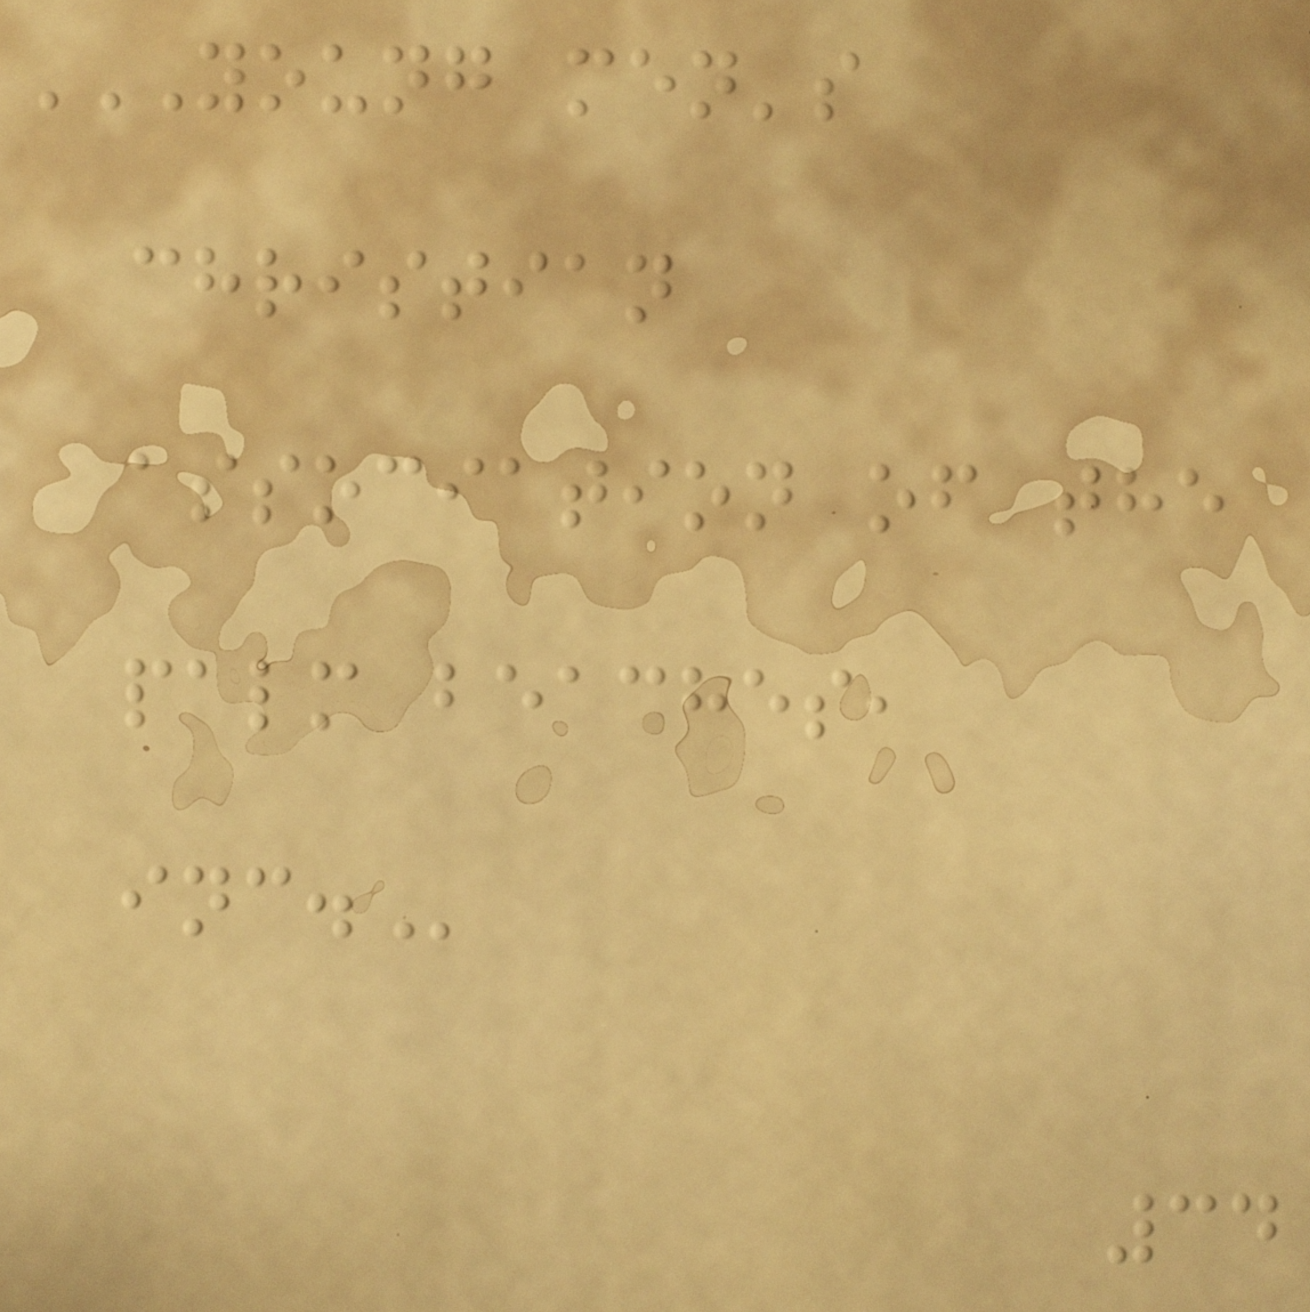YOUNG MEN'S
CHRISTIAN
ASSOCIATION OF THE
PALM BEACHES,
INC.
34
